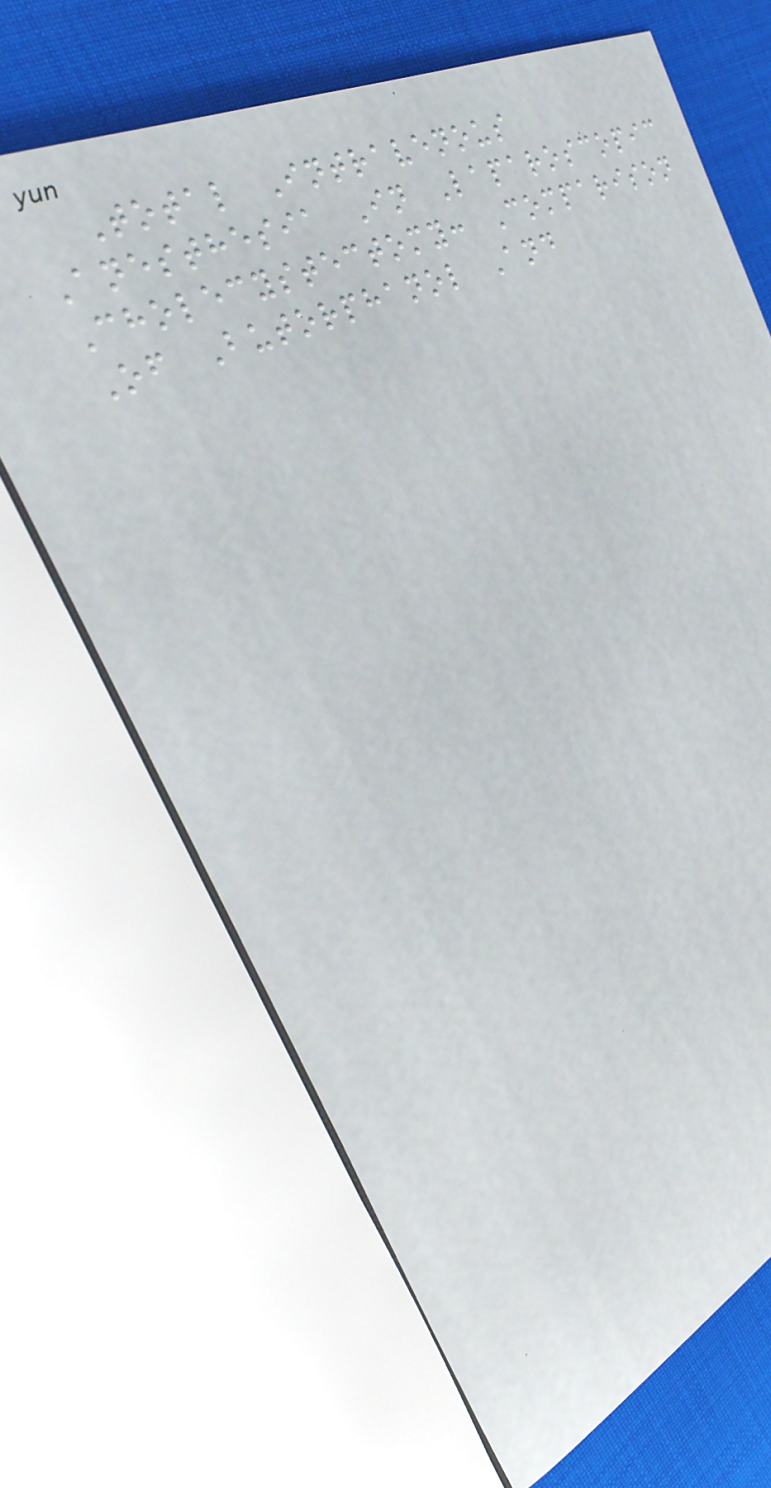Total Intravenous
Anesthesia In Laparoscopic
Cholecystectomy: Comparison
Of Butorphanol And
